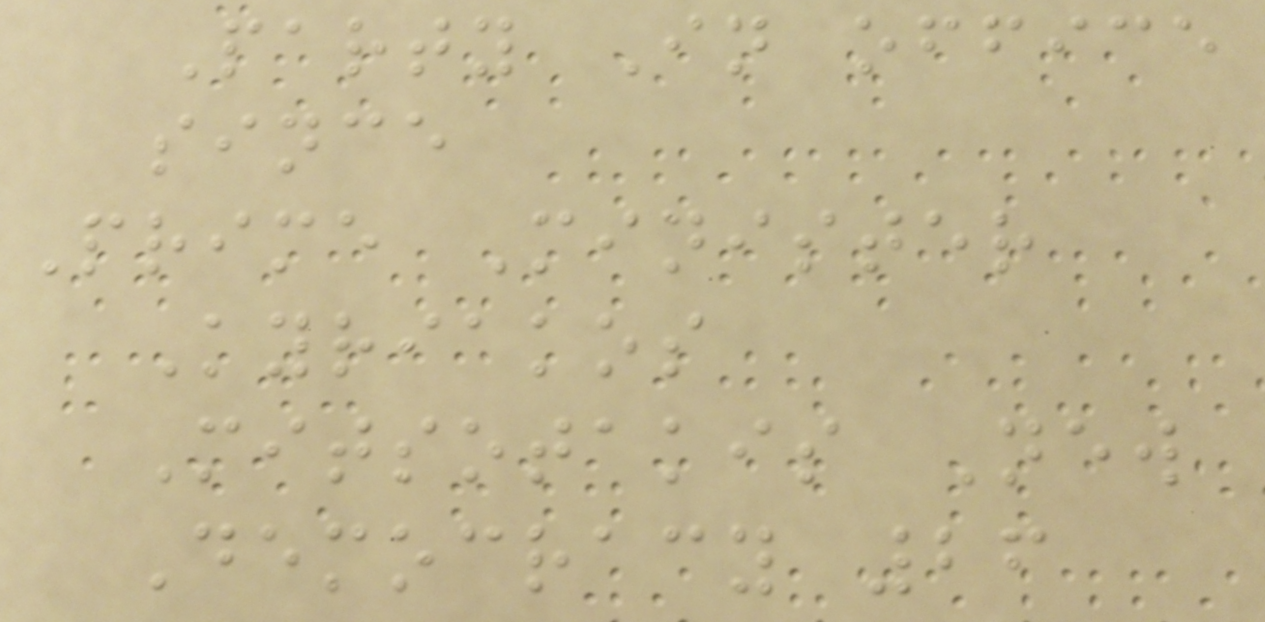Party In office
since
Prime Minister
Kyriakos
Mitsotakis New
Democracy 26
